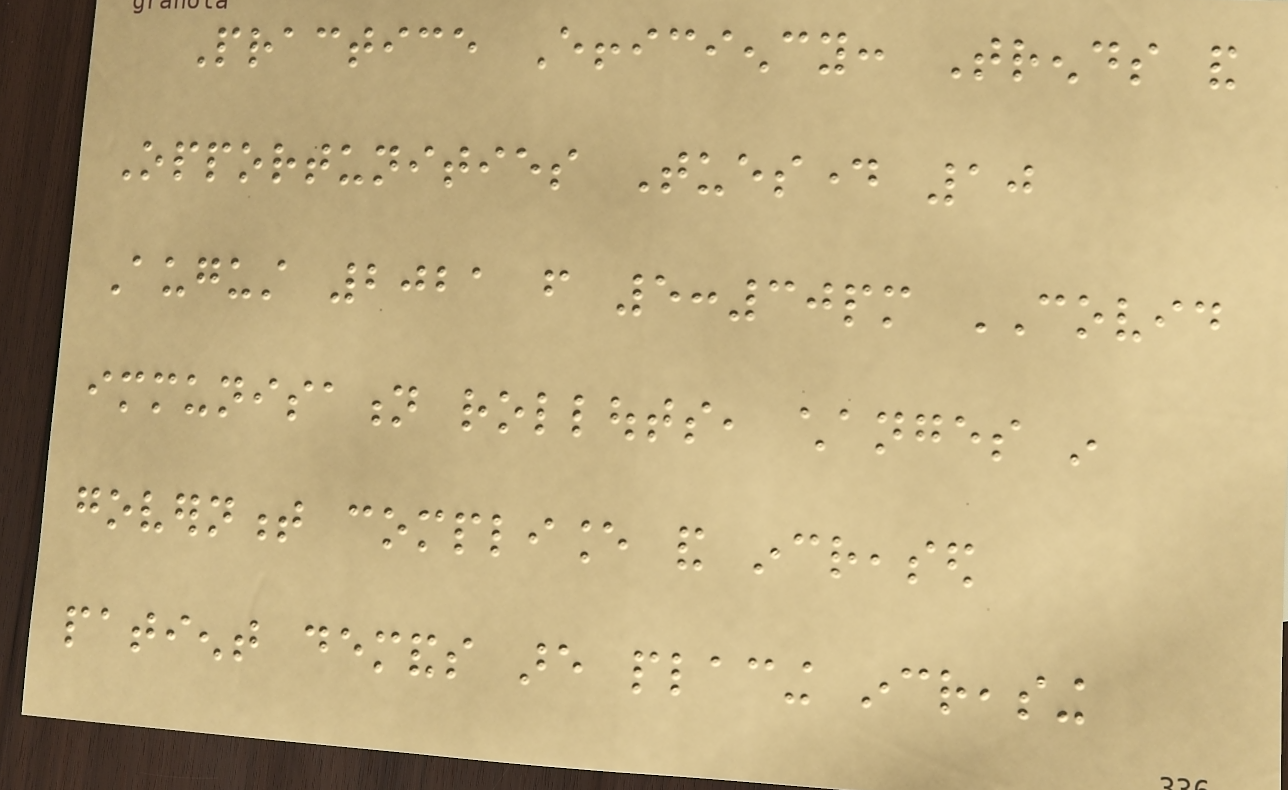Practice Efficiency: Trends and
Opportunities Tuesday 10
August 2021 from 5:30pm COVID
immunisation rollouts, changes in
government compliance and increased
patient demands are placing increasing
